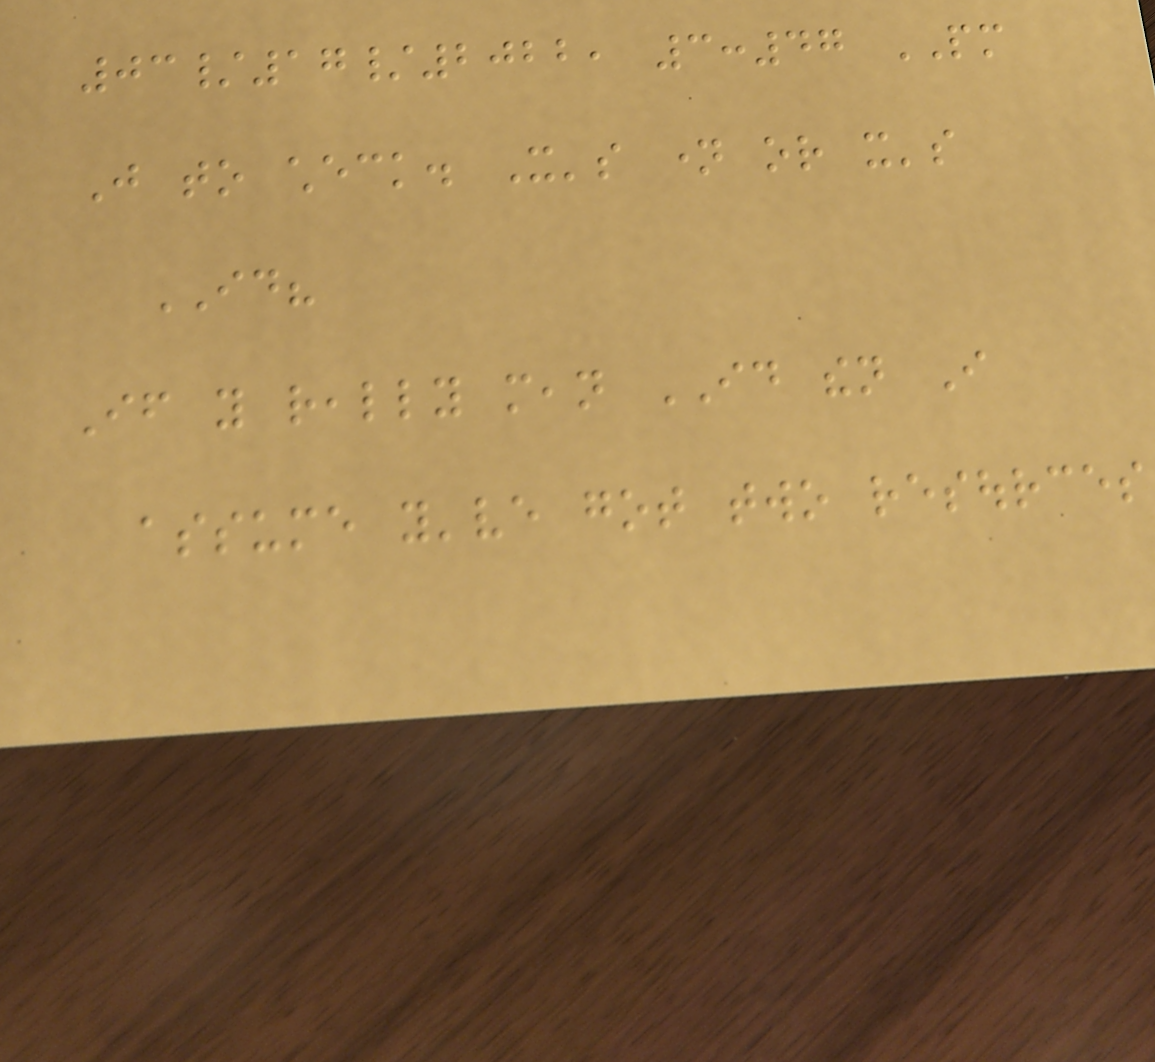03/17/2022, 3:47 PM
Just to check. It's name or it's
ID?
If you really mean ID then I
assume you've got two resources
